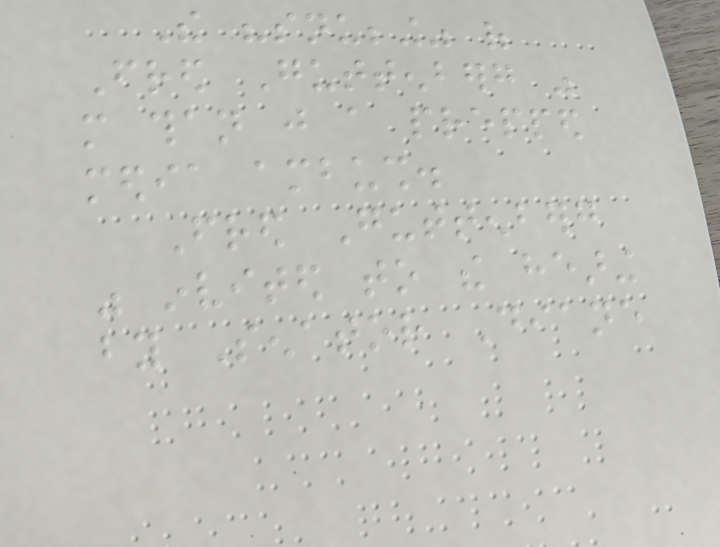The "snubbing" of
Fred Guttenberg was
more than just a prepped
media ambush.
Fred Guttenberg
was invited to the hearing
by Senator Diane
